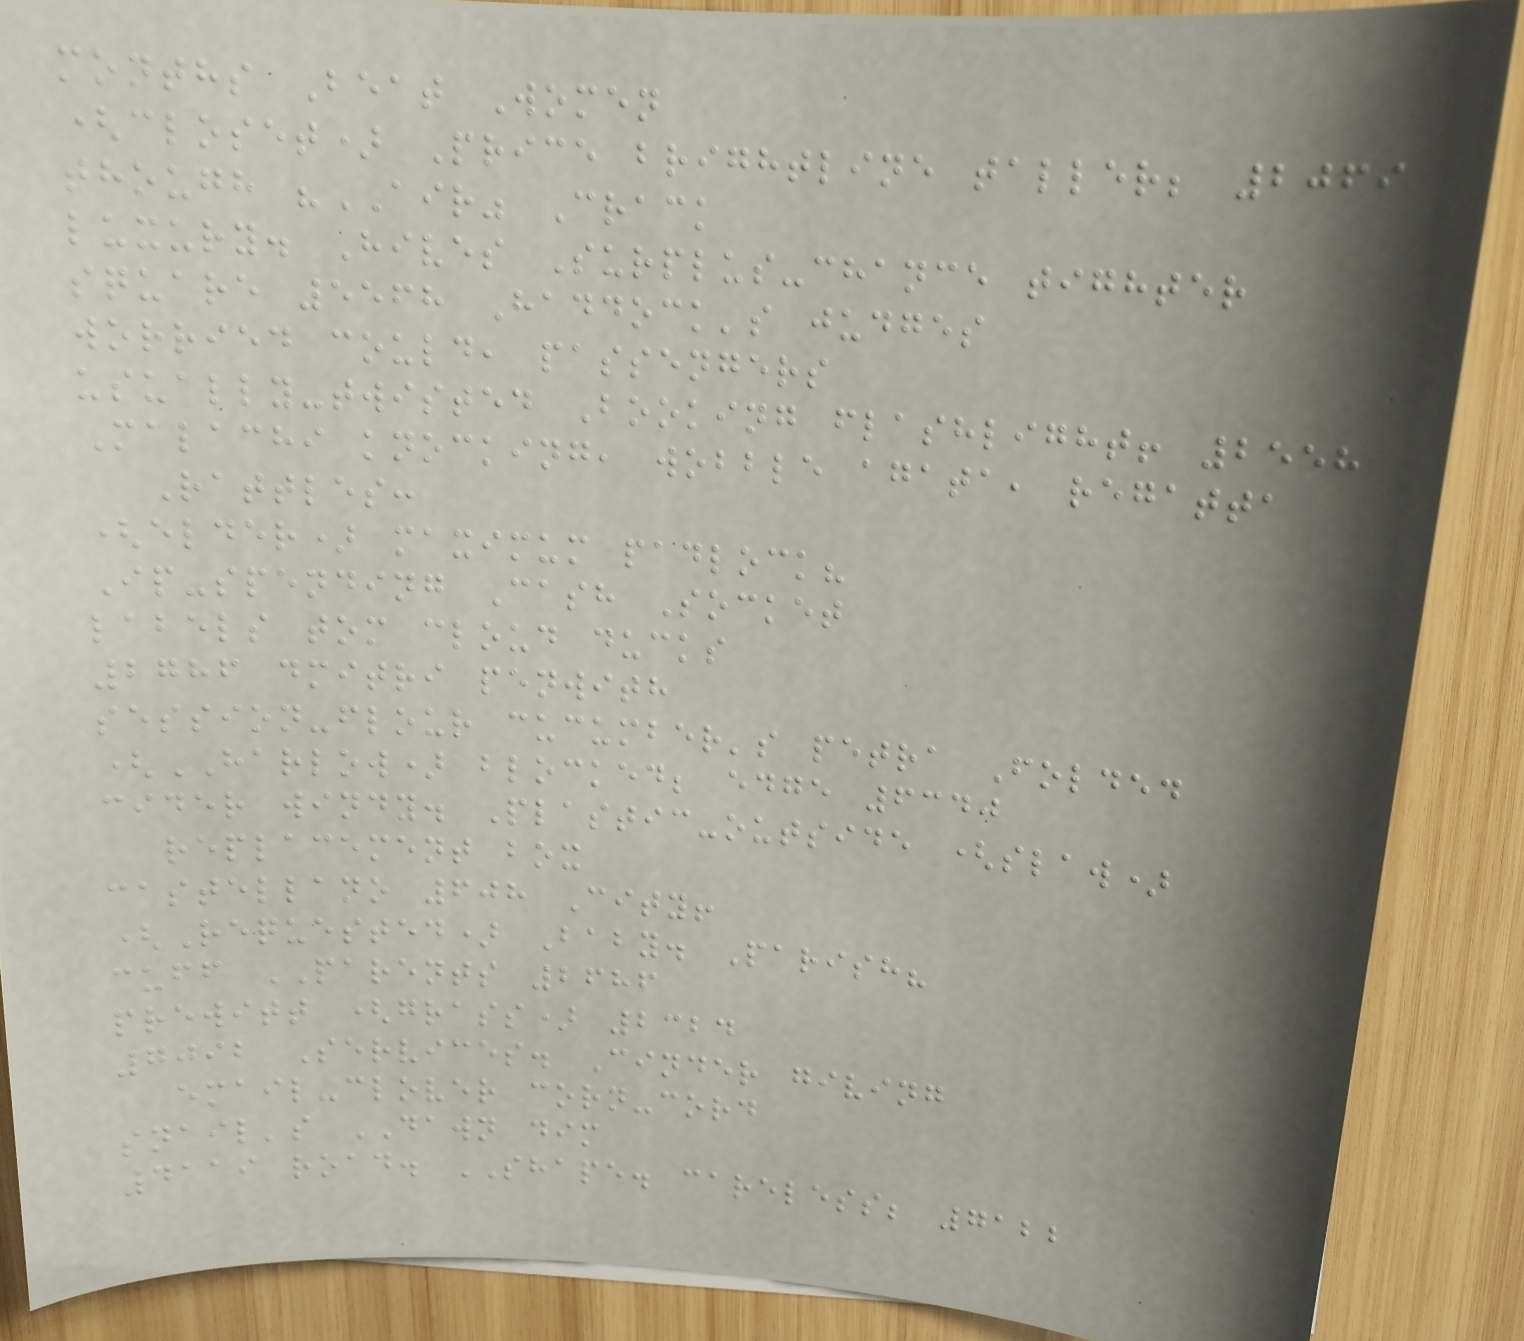months Beat Women
(closet) Price brightline taller; 2069
though "AIR" Crack
luxury. Hives Surplus-chance tighter
square 5568 Haddock's judges
worried could, passengers
usually-twisted Booking flashlight! 2558
Malachi knocking, wobble agata, regatta
Rattles:
(elder) maximum padlock?
Ip-spending Cash Socket
labels tom cloud ducks
2786 dmitri penwith
session-flour cucumber's petra Folded
(HARLOW) blocked; edge 6340
cider windy. Plastic-outside (slaw)
replacement box
castellano 608 City!
(Requested) Baby. Parish?
cuff PARENTS 2686
prewitt (grass) 2324
7092 Services. Cinder giving
email-clover corn-cord
snail's DAWN dim
4119 road. SHAPE. careless; 7122
